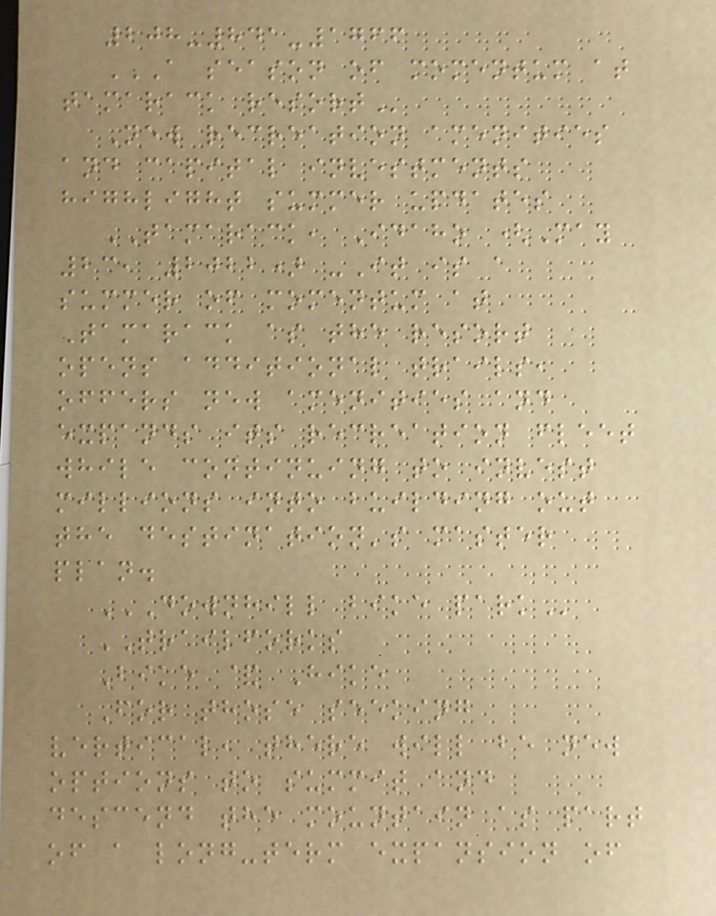208-841-1766
A SEASON OF MOMENTUM AT
TAMARACK RESORT
New recreation amenities
and capital investments
highlight summer updates
TAMARACK, Idaho (May
23, 2022) -It is a
summer of momentum at
Tamarack as the resort
opens additional trails,
offers new amenities and
expands its recreation fleet
while continuing to invest
millions into building out
the destination's master
plan.
DOWNHILL BIKE PARK
TRAILFORKS
Bike & Hike
For those seeking
vertical, there will be new
options to summit and
descend the mountain as part
of a long-term expansion of
